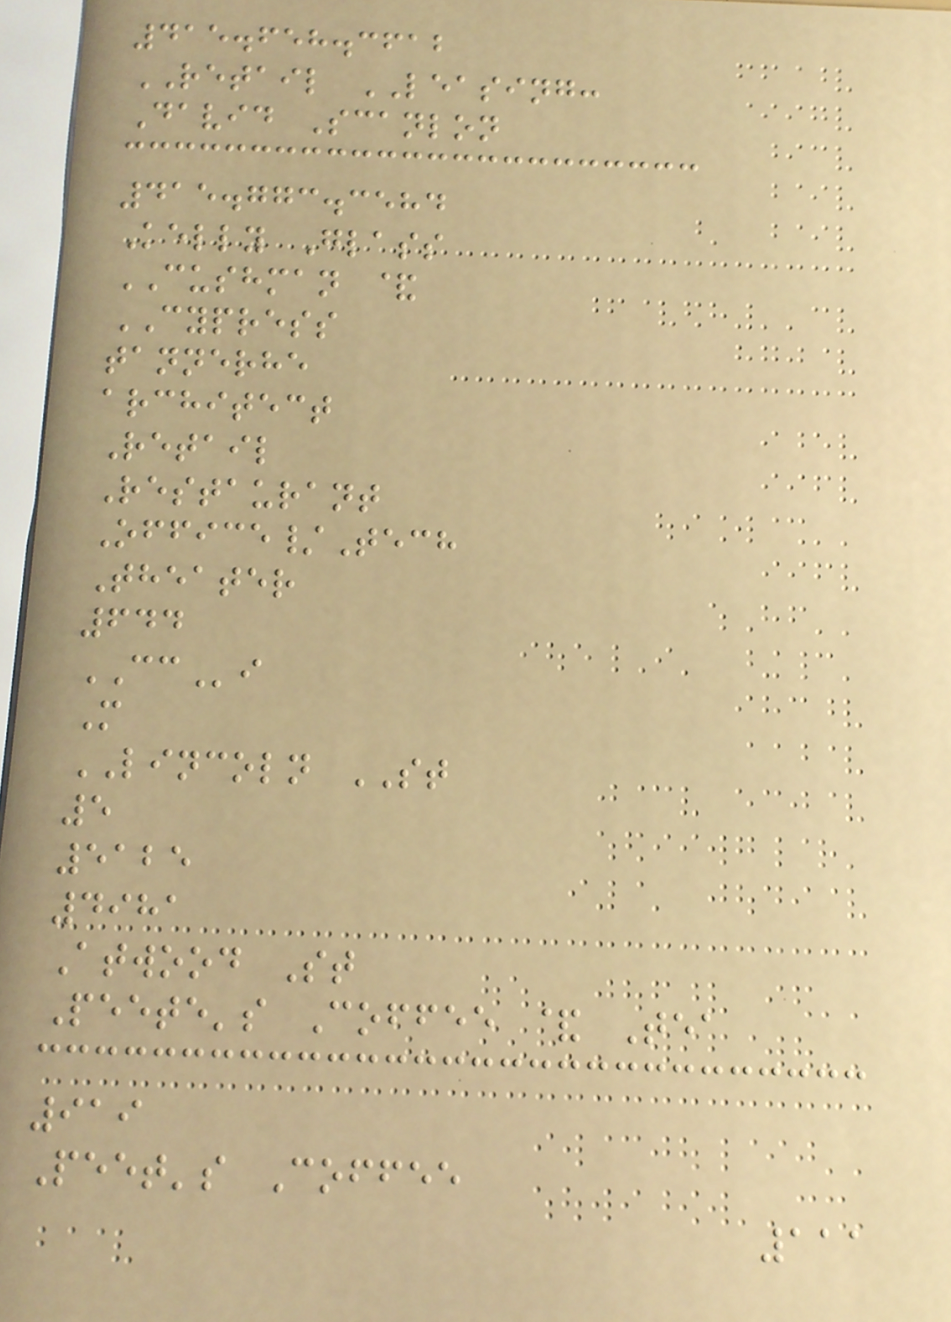415.658.3612
RETAIL LEASING:
David Scanlon
415.773.3584
Kelly Glass
CUSHMAN &
CYPRESS
tannerhe
architect
Retail
Restaurant
Office/Tech
Theater
644
CCi
M
LINCOLN ST
5
5125
4981
Atwood St
Peete's Coffee & Tea
919
Peet's Coffee
111
